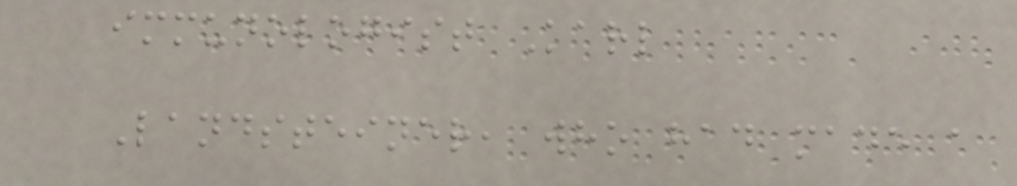immunologist Karl
Landsteiner, who had made a
